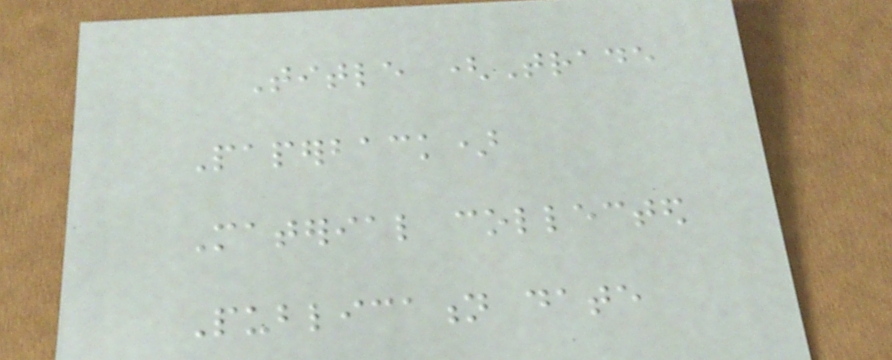Title (Trade
Paperback)
Material collected
Publication date
